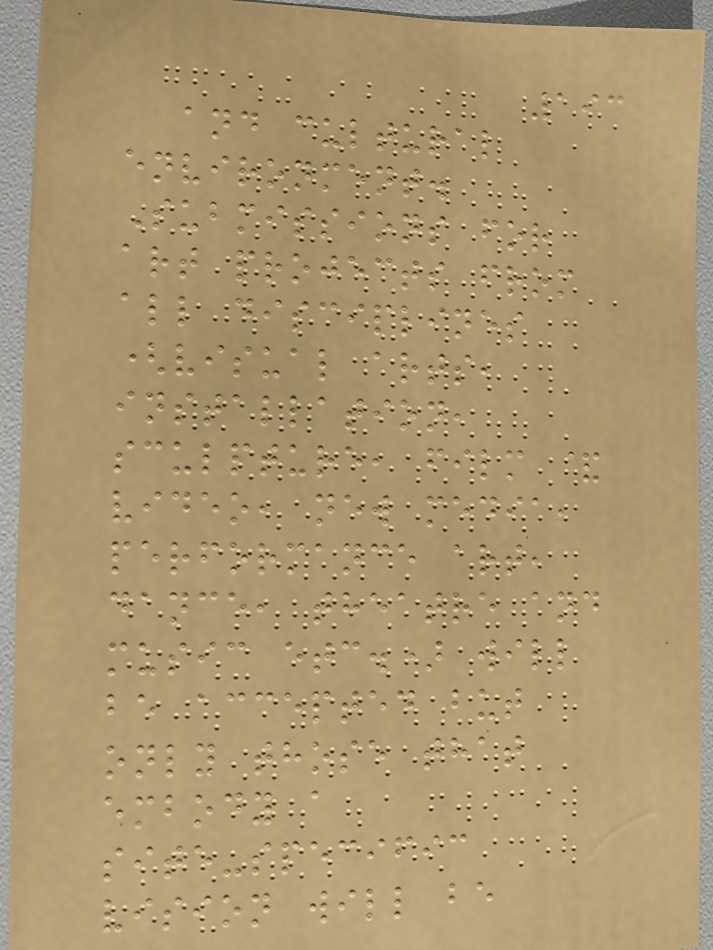193
and cultural
environment.
Submissions for
art projects from
all disciplines
(visual arts,
installation,
sculpture, film &
video, new media,
performance art,
dance, theatre and
music etc.) will
be accepted but
only those that
embody a
site-specific
vision will be
